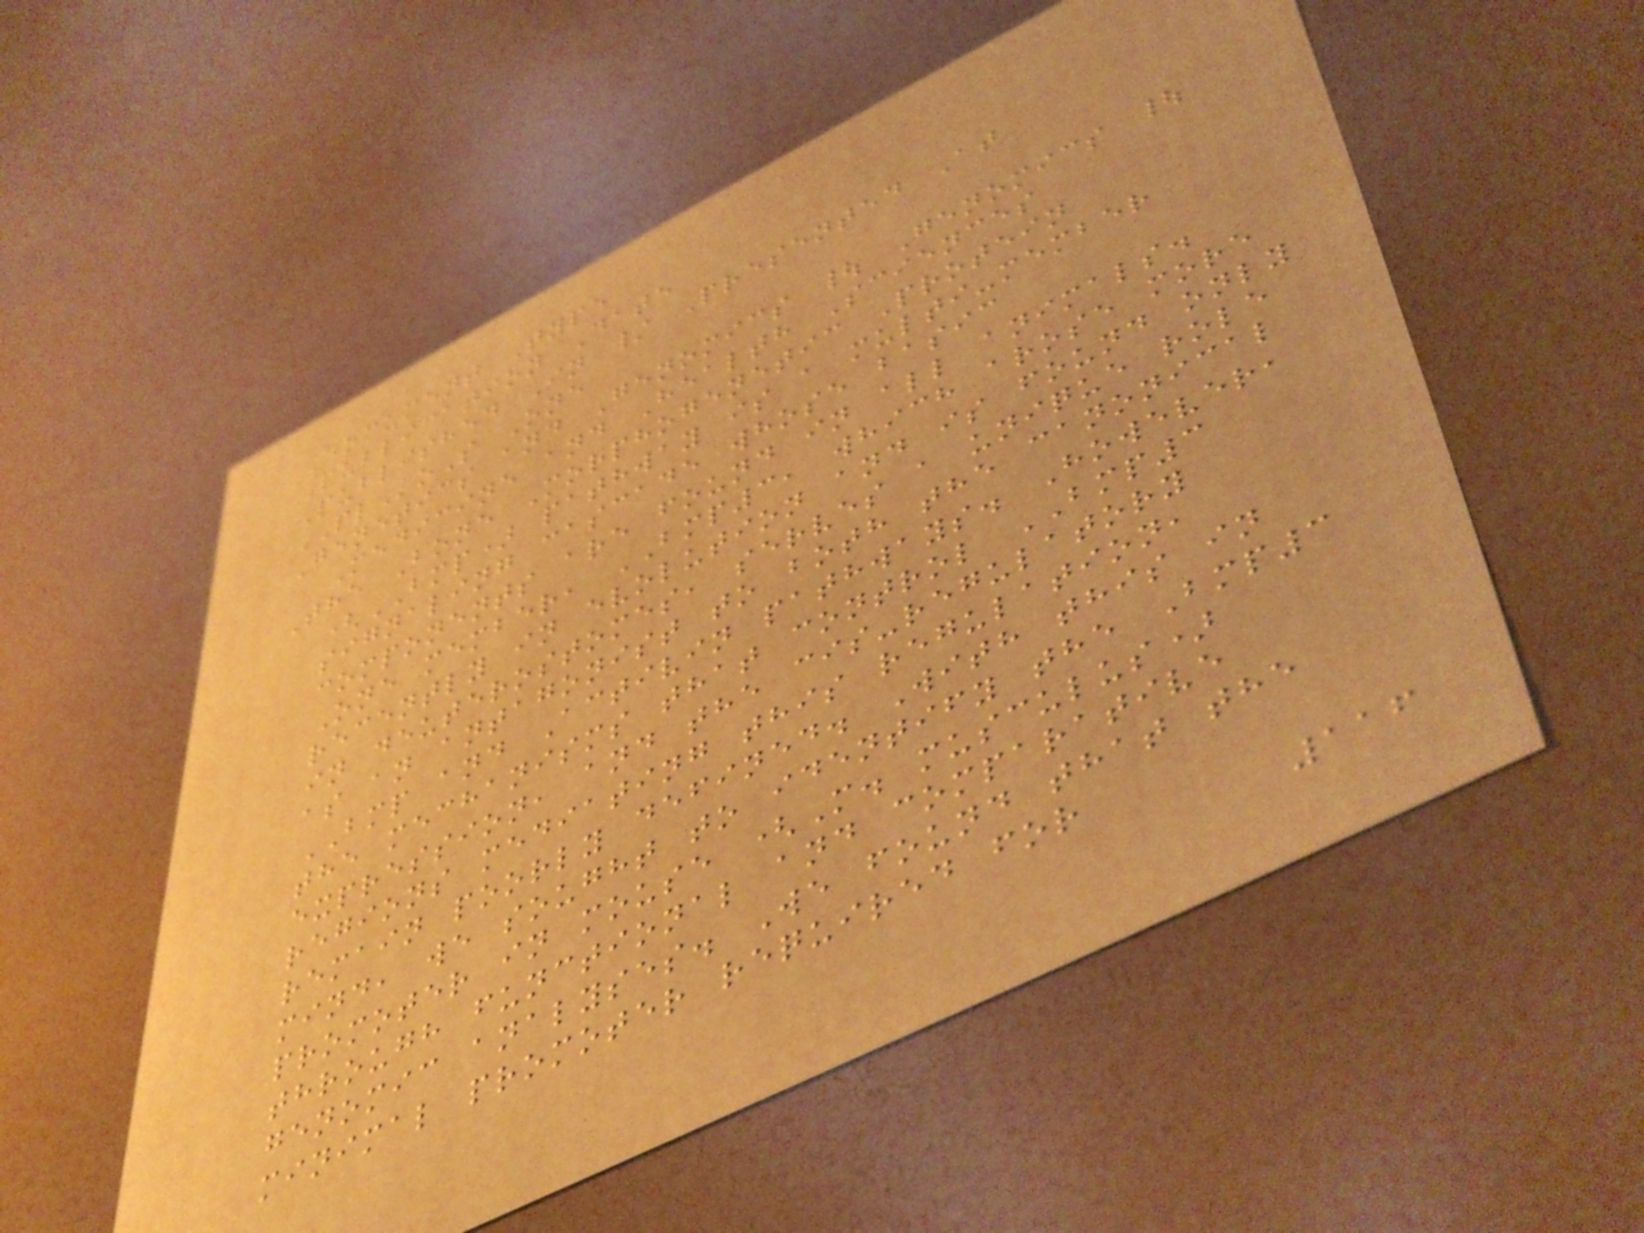Document Type
Publication Date
Published In / Presented At
PLoS One
Genetics and Genomics | Genomics |
Medicine and Health Sciences
The Bone Morphogenetic Protein
(BMP) pathway is a multi-member
signaling cascade whose basic
components are found in all animals.
One member, BMP3, which arose more
recently in evolution and is found only
in deuterostomes, serves a unique role
as an antagonist to both the canonical
BMP and Activin pathways. However,
the mechanisms that control BMP3
expression, and the cis-regulatory
regions mediating this regulation,
remain poorly defined. With this in
mind, we sought to identify the Bmp3
promoter in mouse (M. musculus)
through functional and comparative
genomic analyses. We found that the
minimal promoter required for
116
